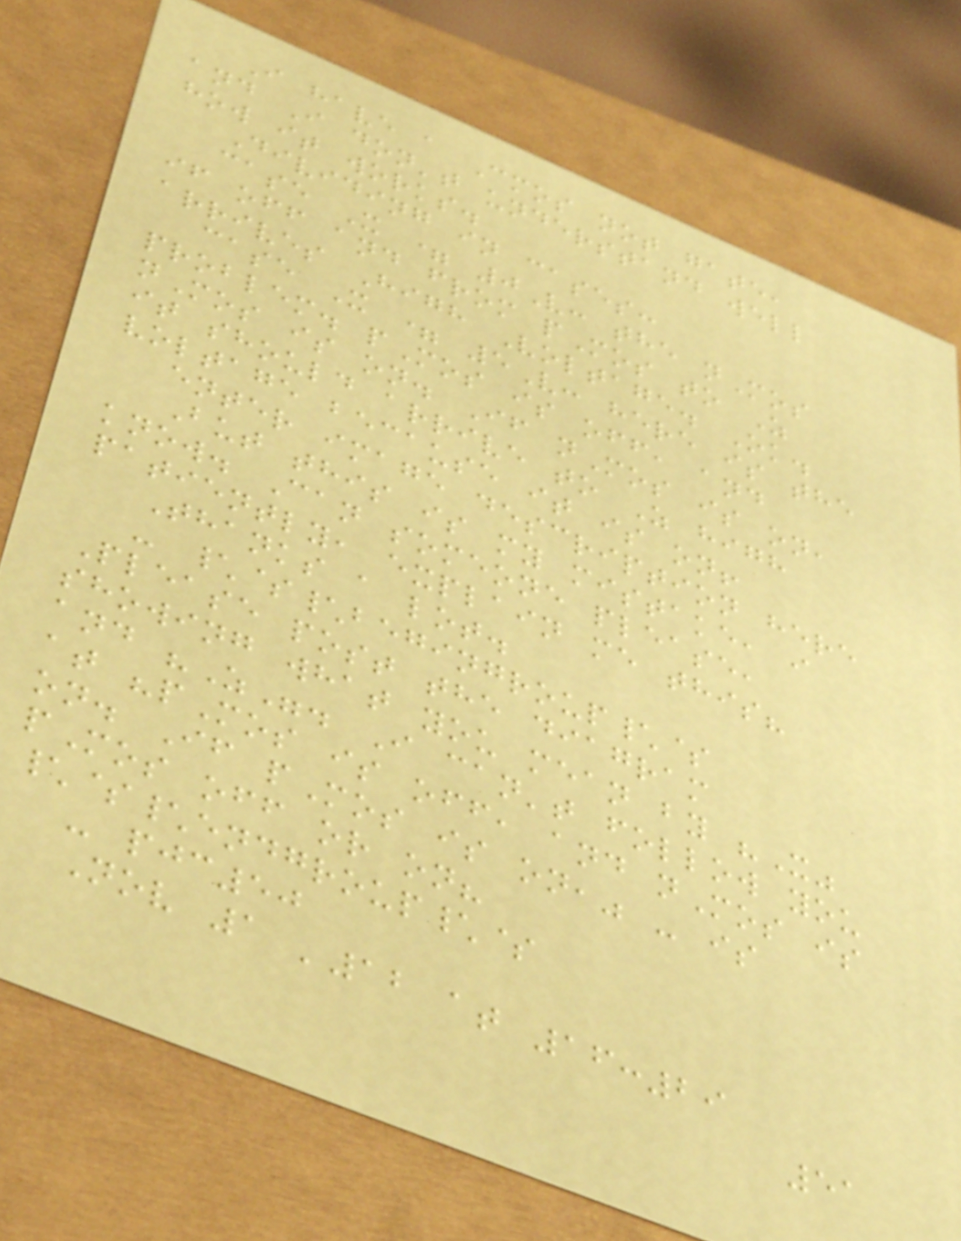I have a Cmos not gate,
and I don't understand well
how it works.
Dividing in cases:
case X = 0V: the nMos
if off and from pMos to Z
arrives High Voltage. Ok.
case X = 5V: here is the
problem. pMos is off, and
nMos is on. If nMos is on,
it should arrive to Z high
voltage because it is on!
enter image description here
But this is my mistake, i
know. Can someone please,
patiently, explain me this?
Thanks a lot.
- \$\begingroup\$
Please post the diagram
showing what you mean by "X"
and "Z". I can't follow you
at "pMos is off, and nMos is
on. If pMos is on," - is
pMos off or on?
\$\endgroup\$
- pjc50
Nov 1 '12 at 16:29
51
